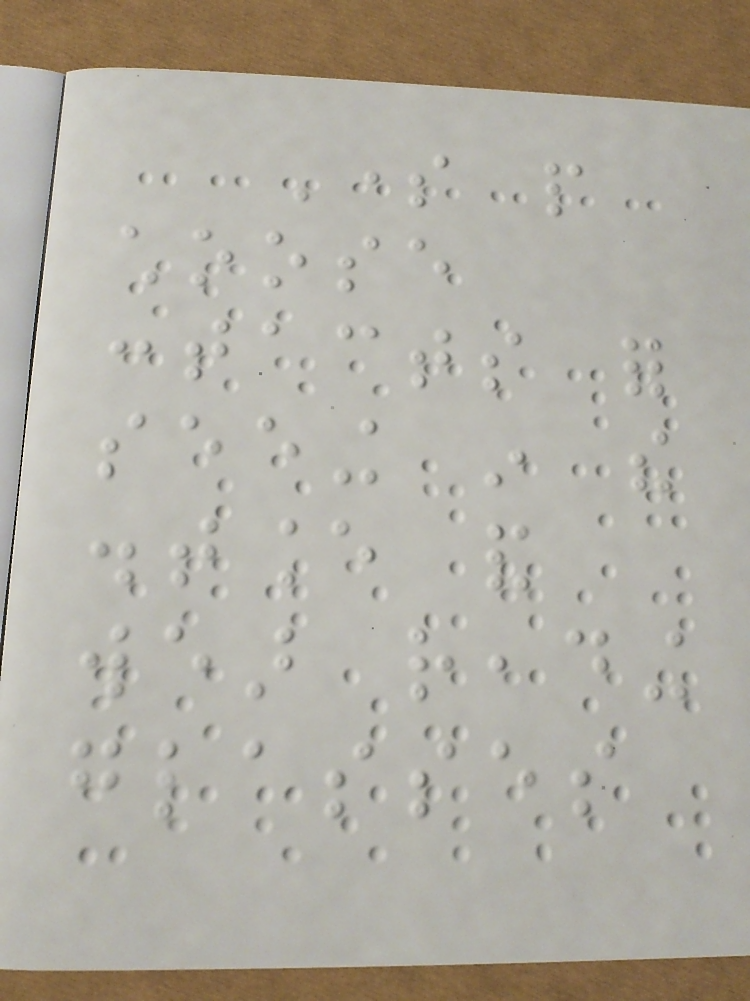Some people
choose
contacts for
seeing in the
distance and
wear reading
glasses
